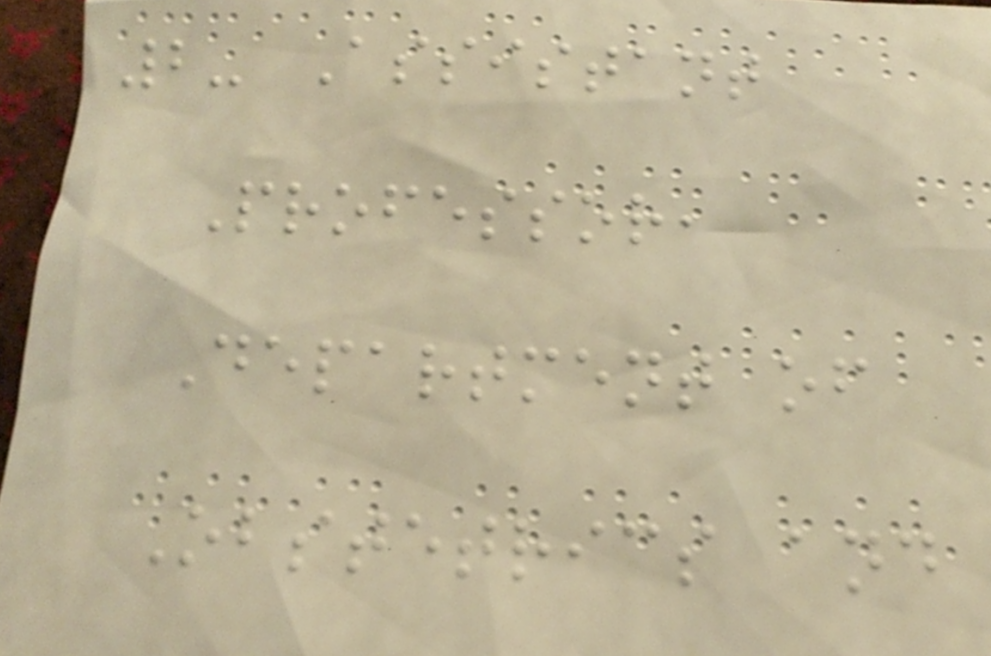2- Assistant
Professor,
Department of
Obstetrics and
